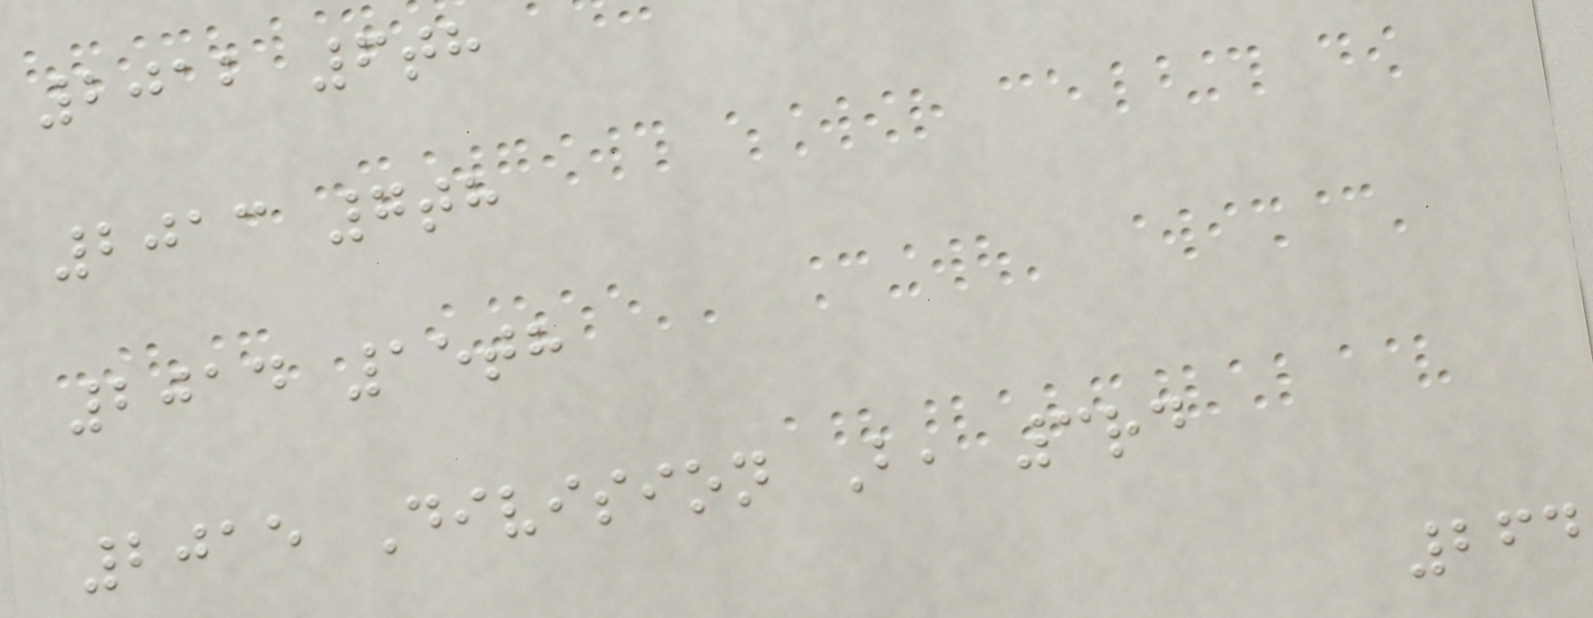2012 6th
2013 7th
2014 15th
2015 Division B, 3rd
264
